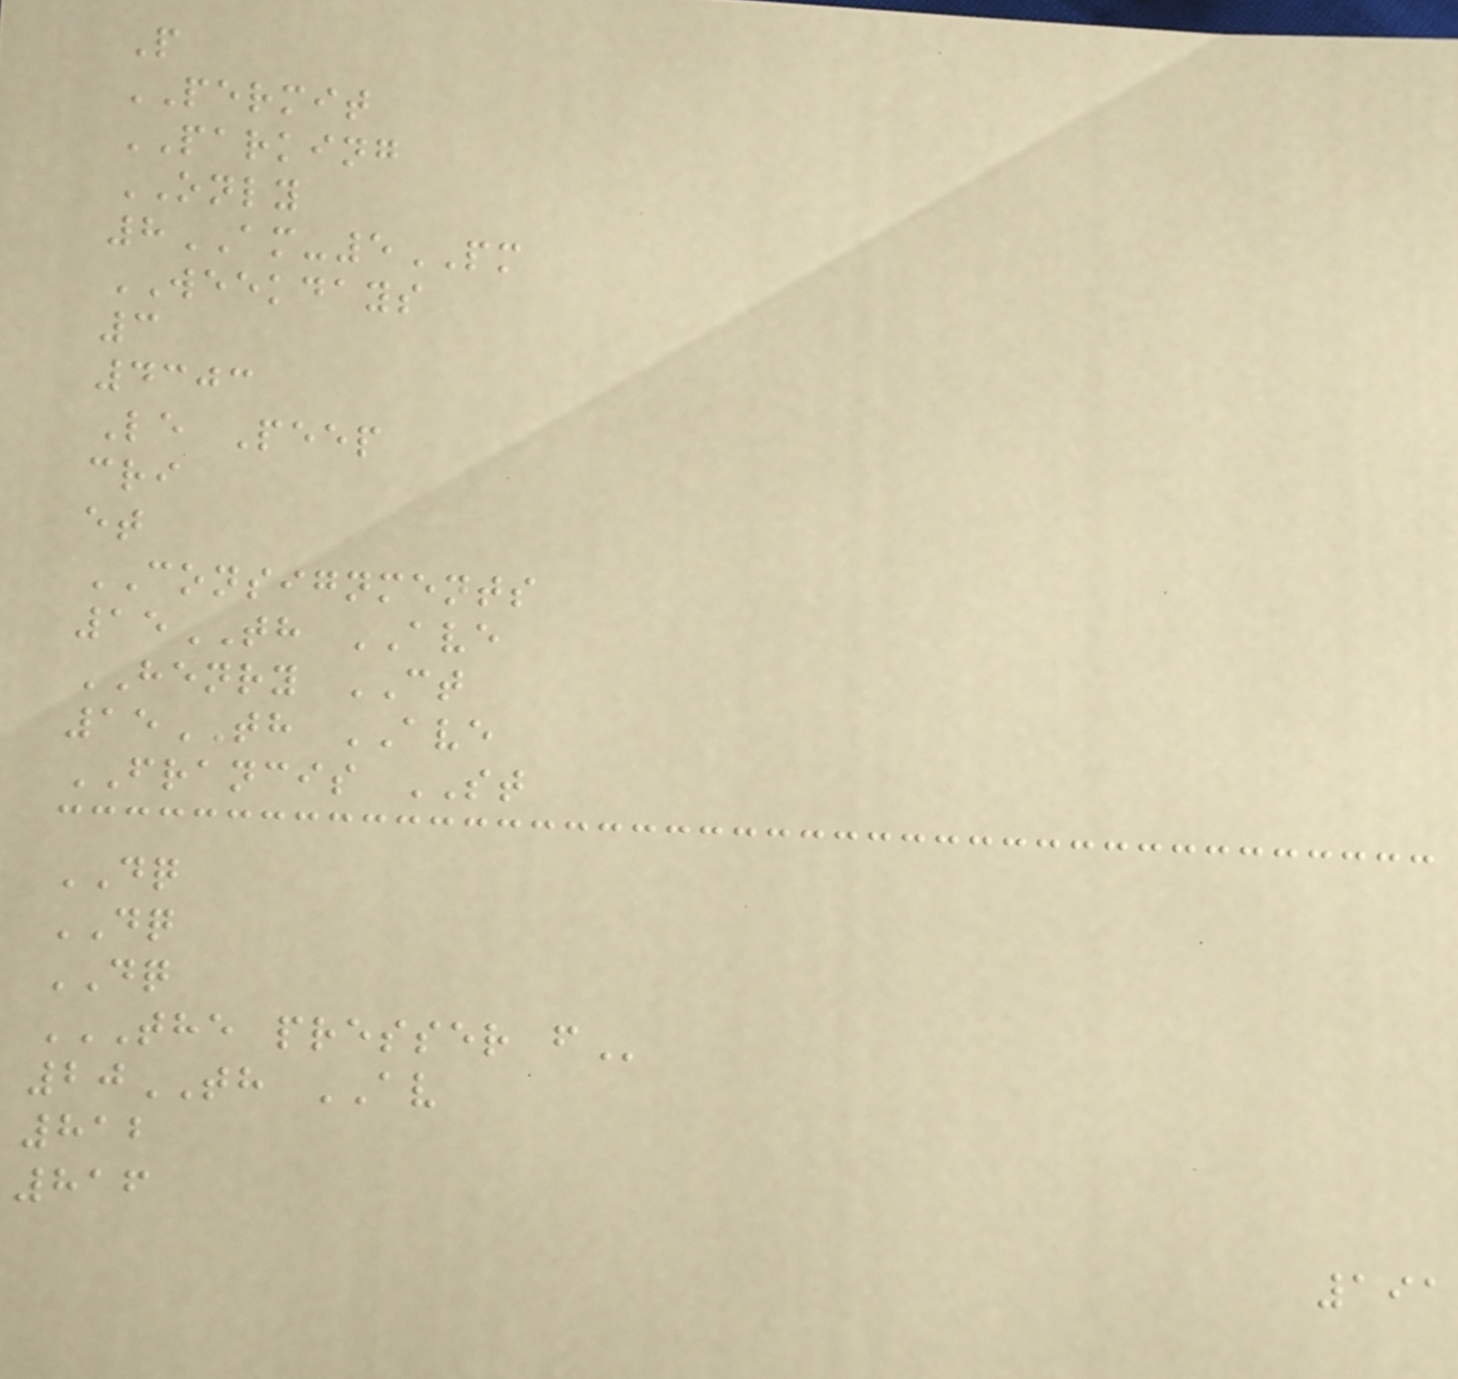P
PERMIT
PARKING
ONLY
8AM-5PM
WEEKDAYS
3
4303
Le Peep
cri
et
CONSIGNMENTS
15TH AVE
HENRY CT
15TH AVE
FRANCIS ST
DQ
DQ
DQ
THE PRESSER F
20TH AV
812
816
191
